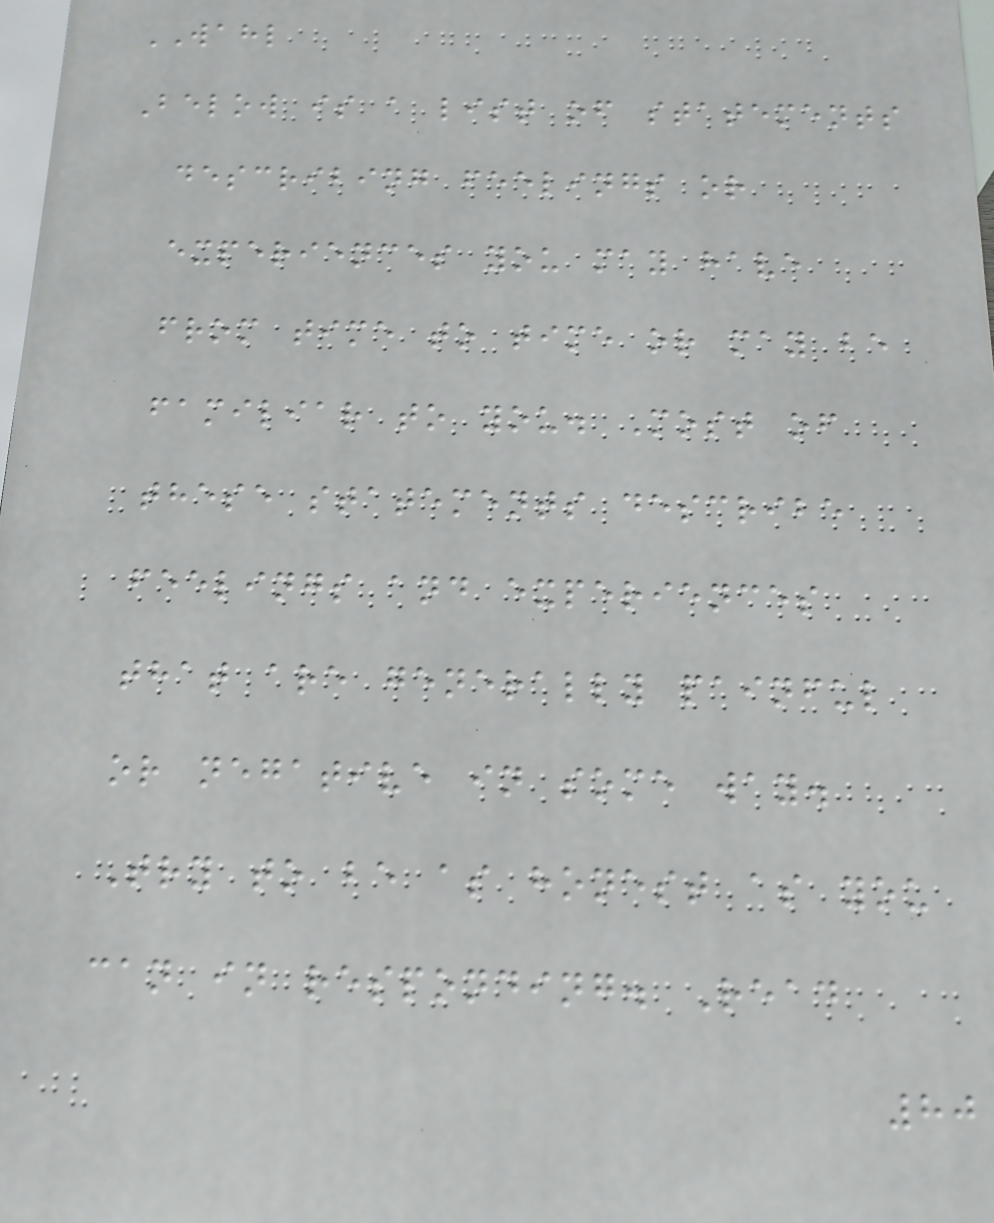WAHL
Below is a list of statements
describing feelings or
experiences you may have
from time to time or may be
familiar to you. Most of
these statements describe
feelings and experiences
that are generally painful
or negative in some way.
Try to be as honest as you
can in responding. Read
80
